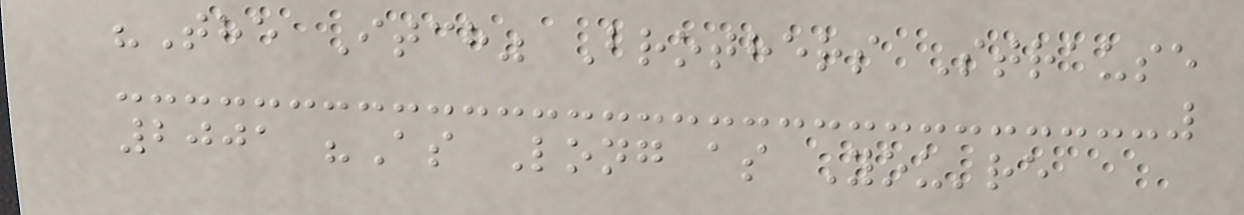"The Itch" Brothers Strause
2001 "As Long as You're
